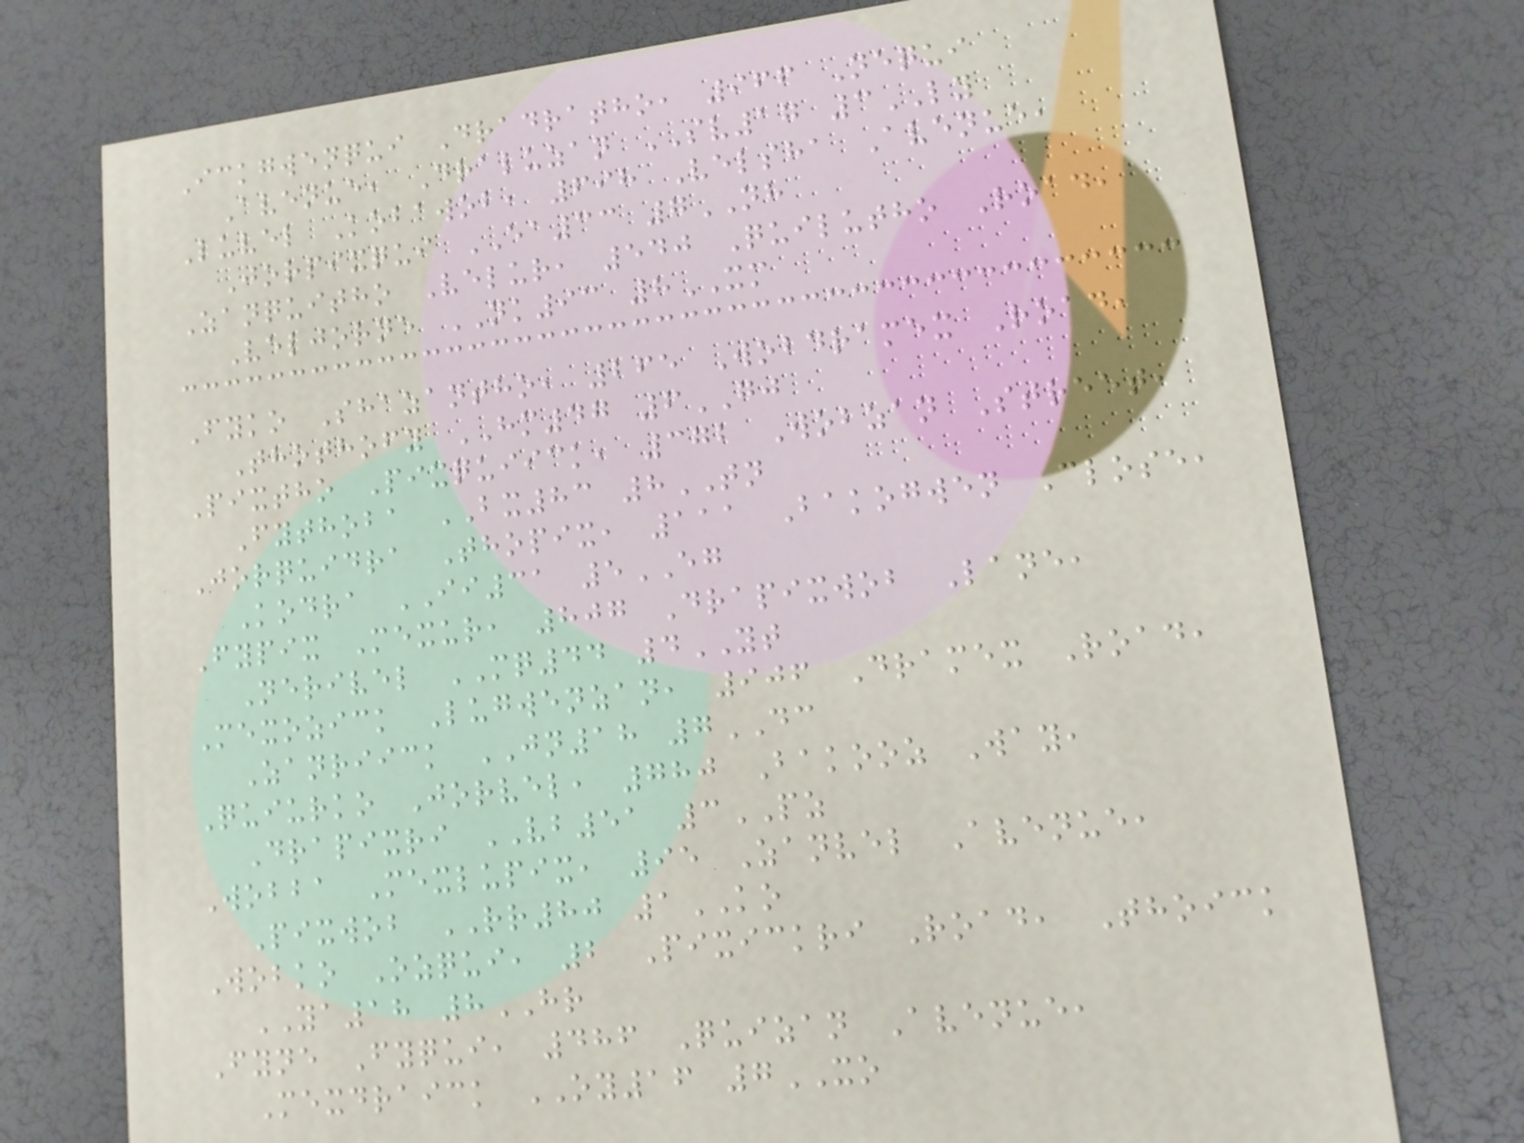Ickgwenqui Dradratho, 966 Nequi
Avenue, Draluzan SV17 3LY
Luvel Kobawob, 698 Velsha Avenue,
Jorpixqui EA33 7NH
Zanquitho Velur, 540 Quilutho Road,
Veljorne NK93 8XM
Fyko Shazantho, 265 Wobdramex Road,
Thothofy HM47 6GJ
Pixtho Pixquiick, 372 Wobzan Street,
Fythoba BX83 8TN
Jorquidra Thopix, 111 Bakogwen Close,
Kodra II31 5EG
Fypix Mexur, 807 Drapixwob Lane,
Nerivel MQ44 4YT
Mexozick Lugwenzan, 906 Dramex Road,
Zanriick JN18 7DC
Quiurko Jorvel, 780 Bakooz Way,
Drapixri VB51 3PZ
Wobba Mexlupix, 95 Zanvel Avenue,
Pixwob RR80 1KO
Wobko Ozqui, 2 Pixickri Road, Thoick
YA18 8HR
Fyne Fyqui, 486 Quizan Avenue,
Mexdraick OY16 7XO
